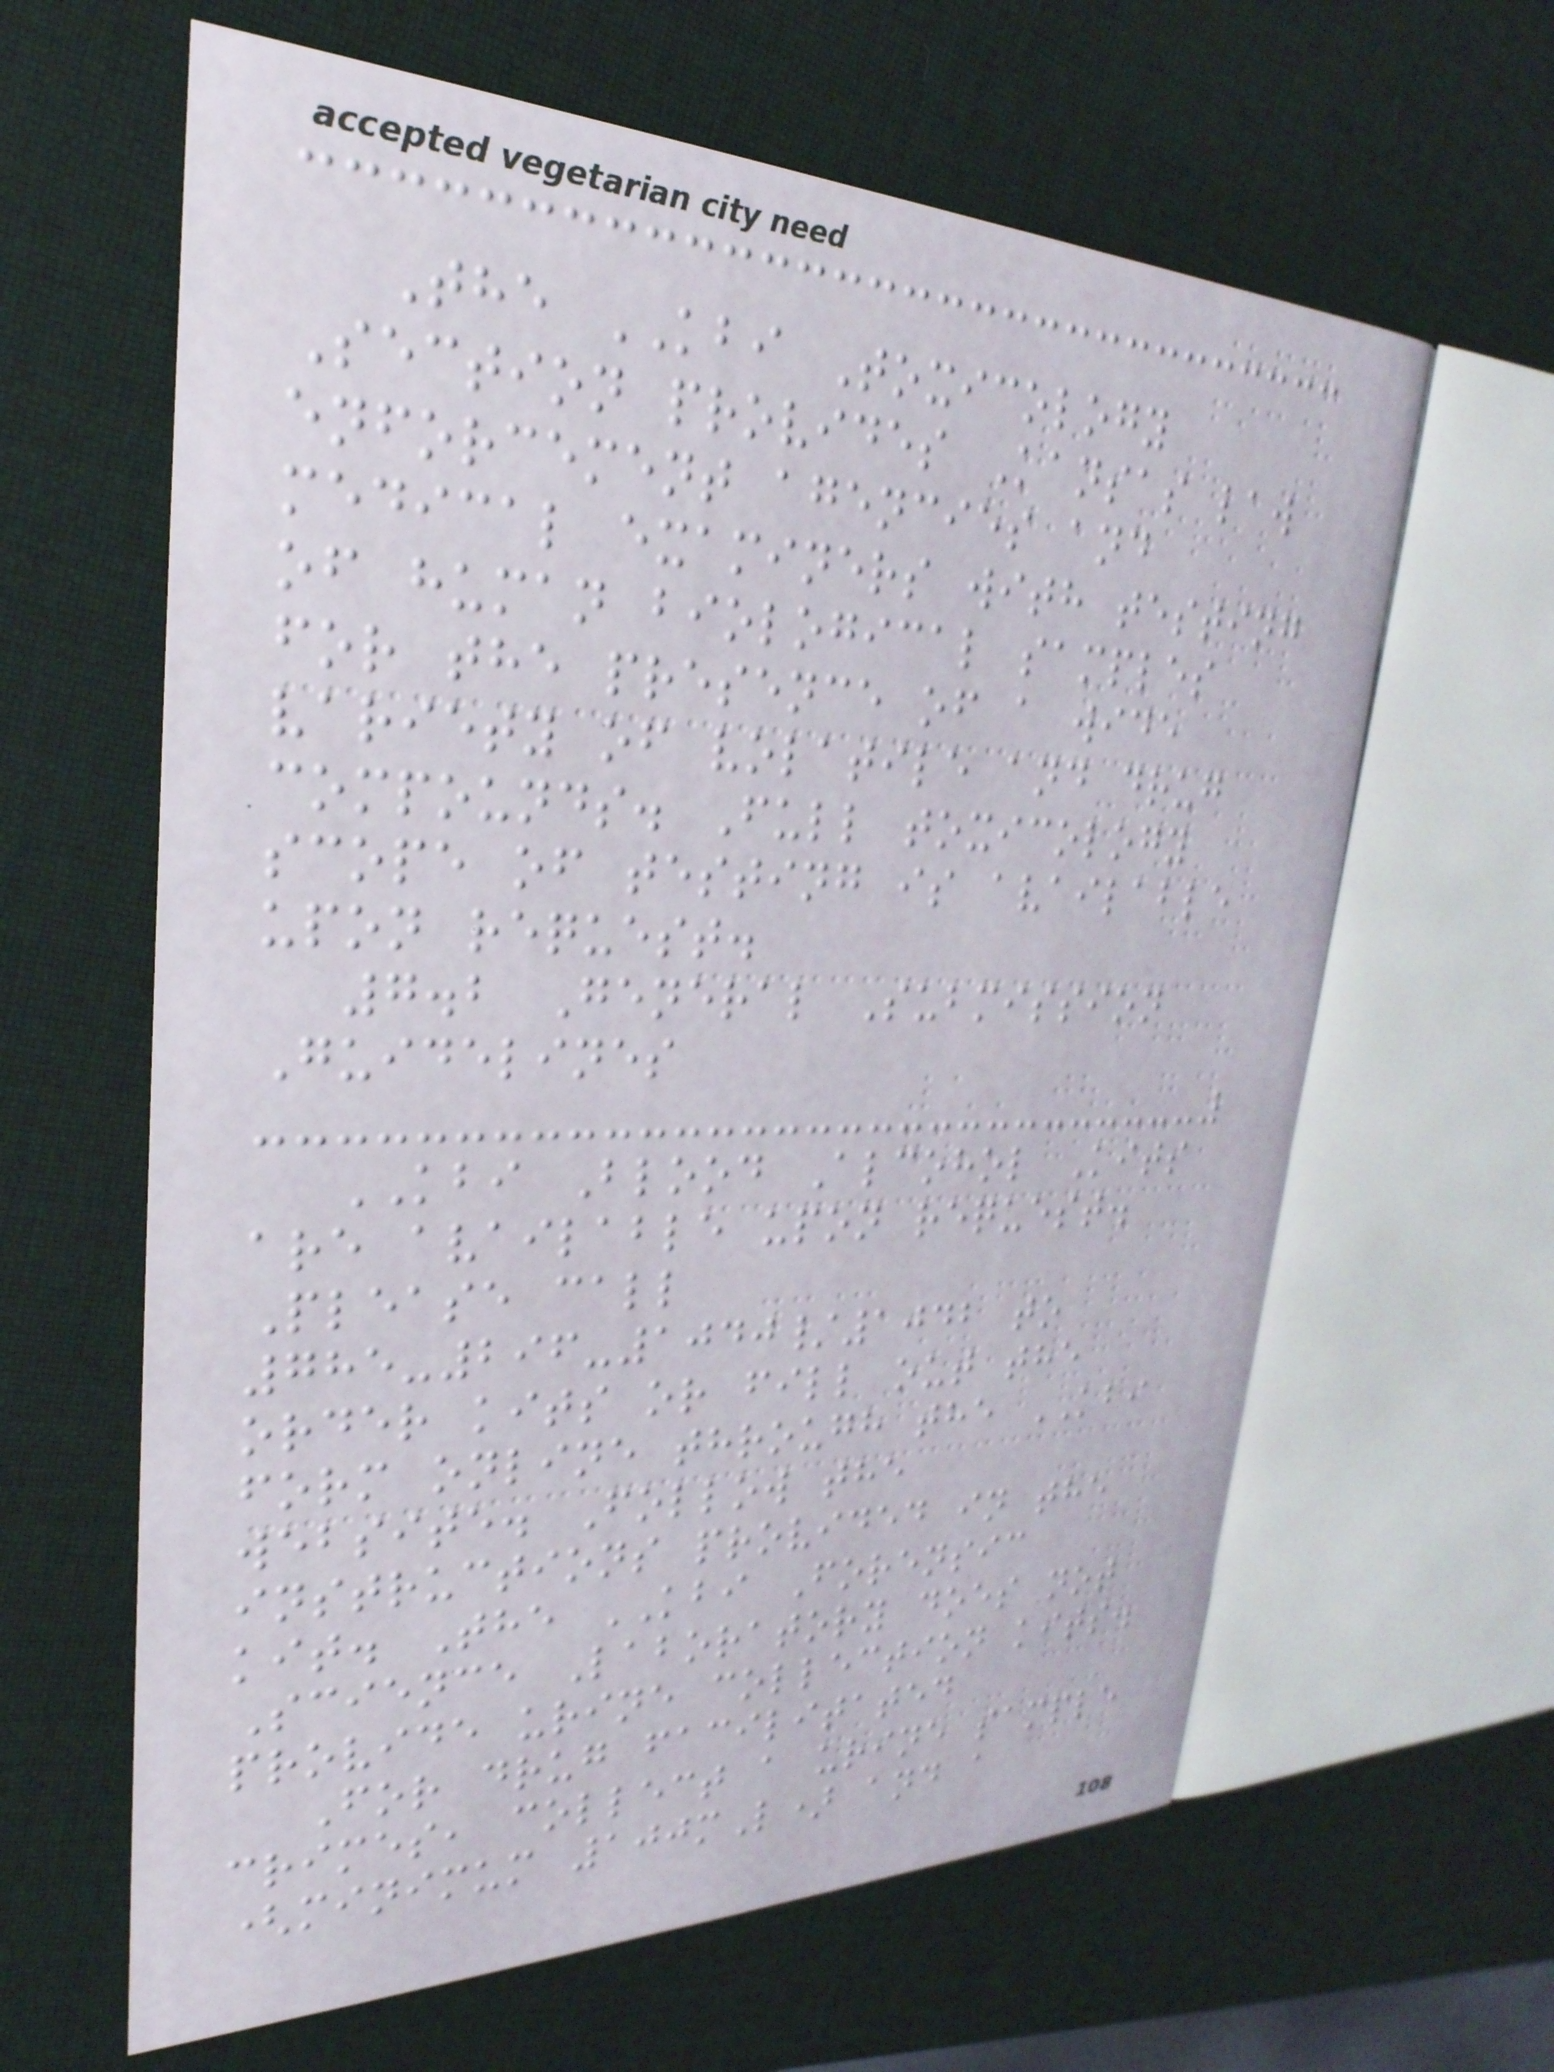The KBI Toxicology
Section provides Kansas law
enforcement agencies and
medical examiners with testing
of human biological samples
for the presence of a wide
variety of volatile and drug
compounds. Full toxicology
scope of testing is available
upon request.
7.2 General Submission
Guidelines
KBI Blood Alcohol Kits
are available upon request.
Please call
785-296-1040/1042 to
order kits or fill out the
form online through the KBI
website. Follow the
instructions provided in the
kit. The KBI Forensic
Science Laboratory does not
provide urine collection kits.
For drug facilitated
crimes, collect a urine sample
(minimum 100mL) and a
